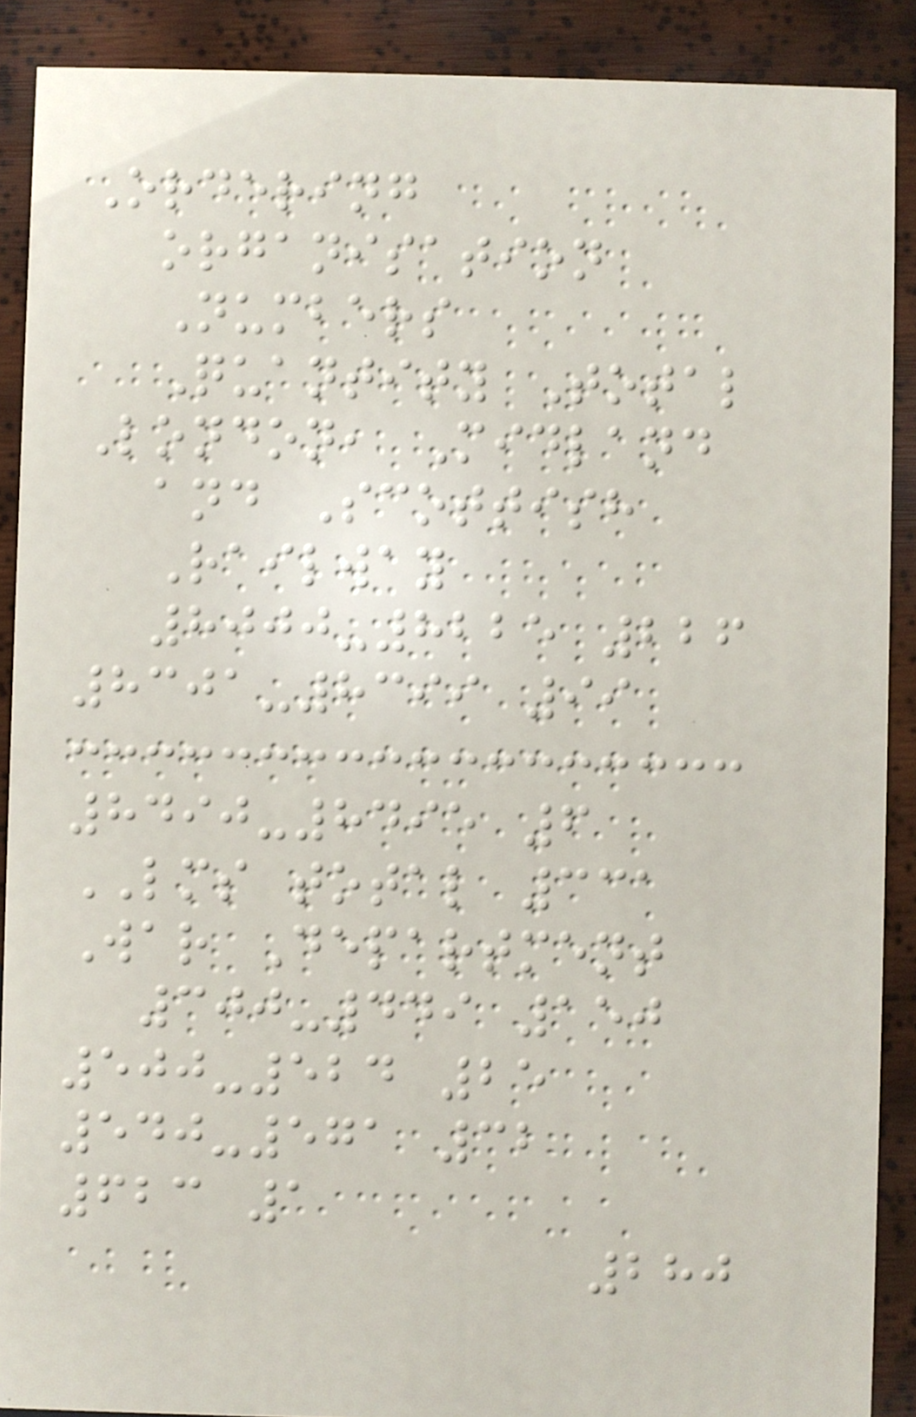Ordering
organisation
Numbers
Quantity Total
London, Midland
and Scottish
Railway
8000-8225 226
8301-8399 99
8490-8495 6
LMS total 331
War Department
300-449 150
500-524 25
540-571 32
623 1
280
